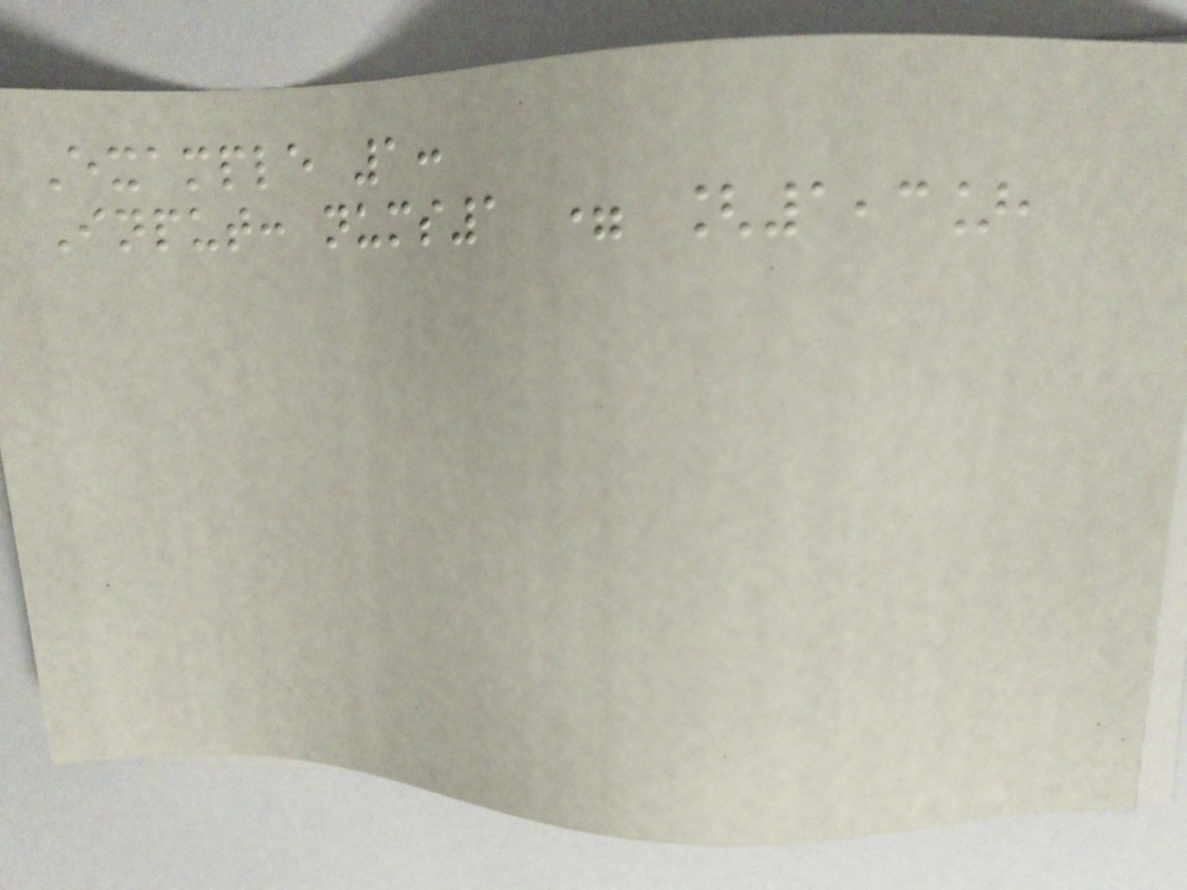Example 1:
Input: nums1 = [1,3],
